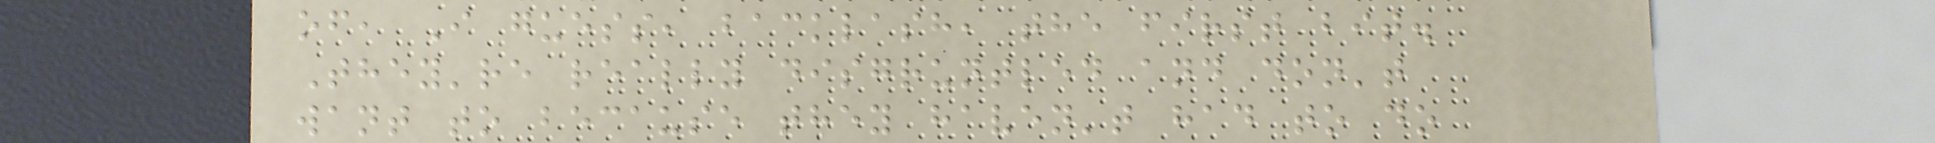of, I guess, backlash, the first bit.
They're really disgruntled and don't
want to because they haven't had to do
